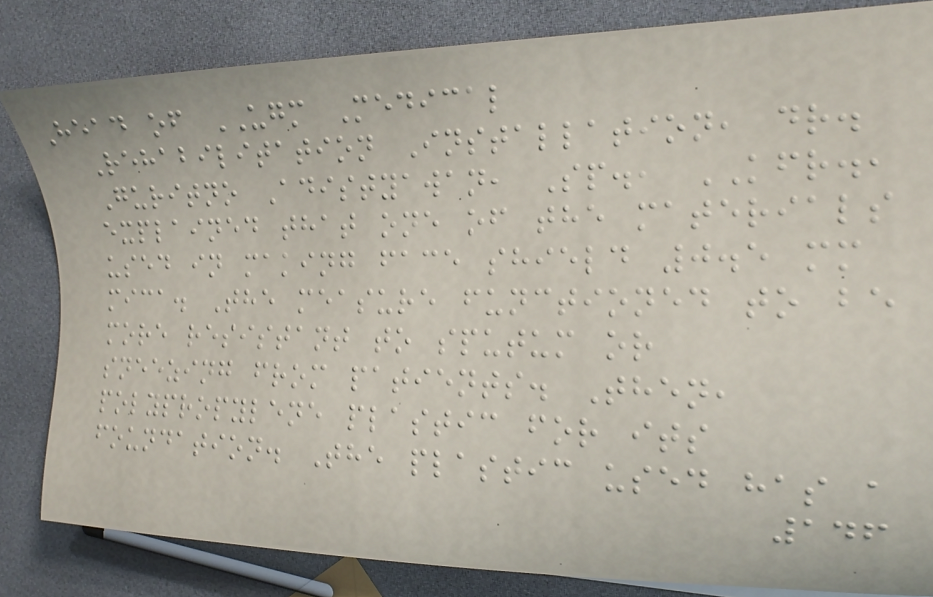Head of UGM Medical
Rehabilitation Installation, dr.
Guritno Adistyawan, Sp., KFR.,
explained that one of the materials
used in making face shield 0.5 mm
mica. The measure functioned to be
more resistant to sputum or
sneezing from patients. Then,
polypropylene plastic for its
foundation. The plastic used has a
146
